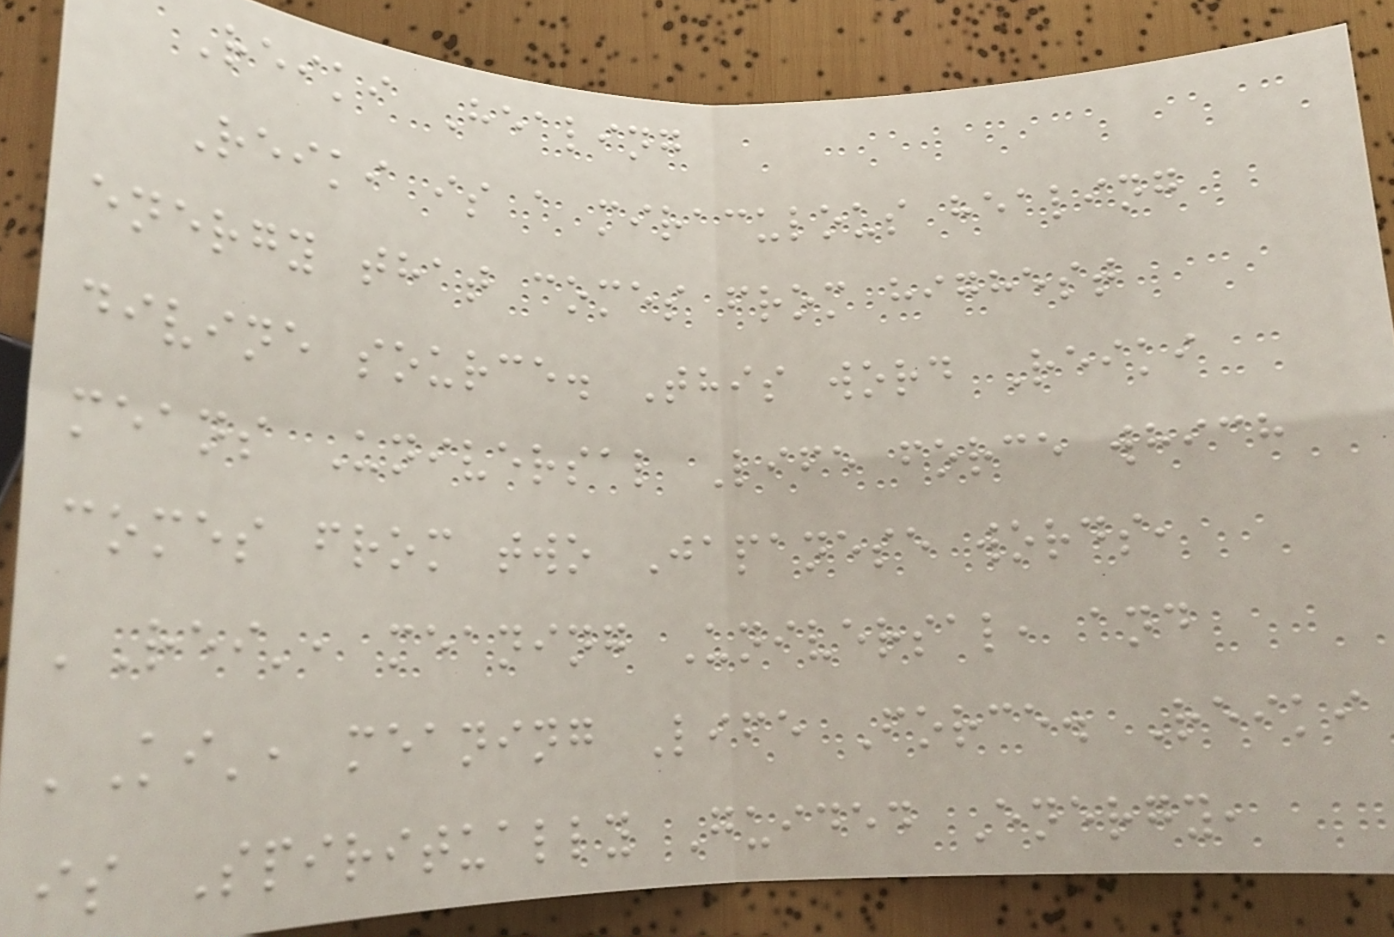Reiki Healing
Reiki is a miraculous healing
energy that comes from highest
divine source. This word Reiki
means Universal Life force which
comes from two Japanese words,
'Rei', meaning Universal, and
'Ki', meaning Life Force. Reiki
is Spiritually Guided Energy,
